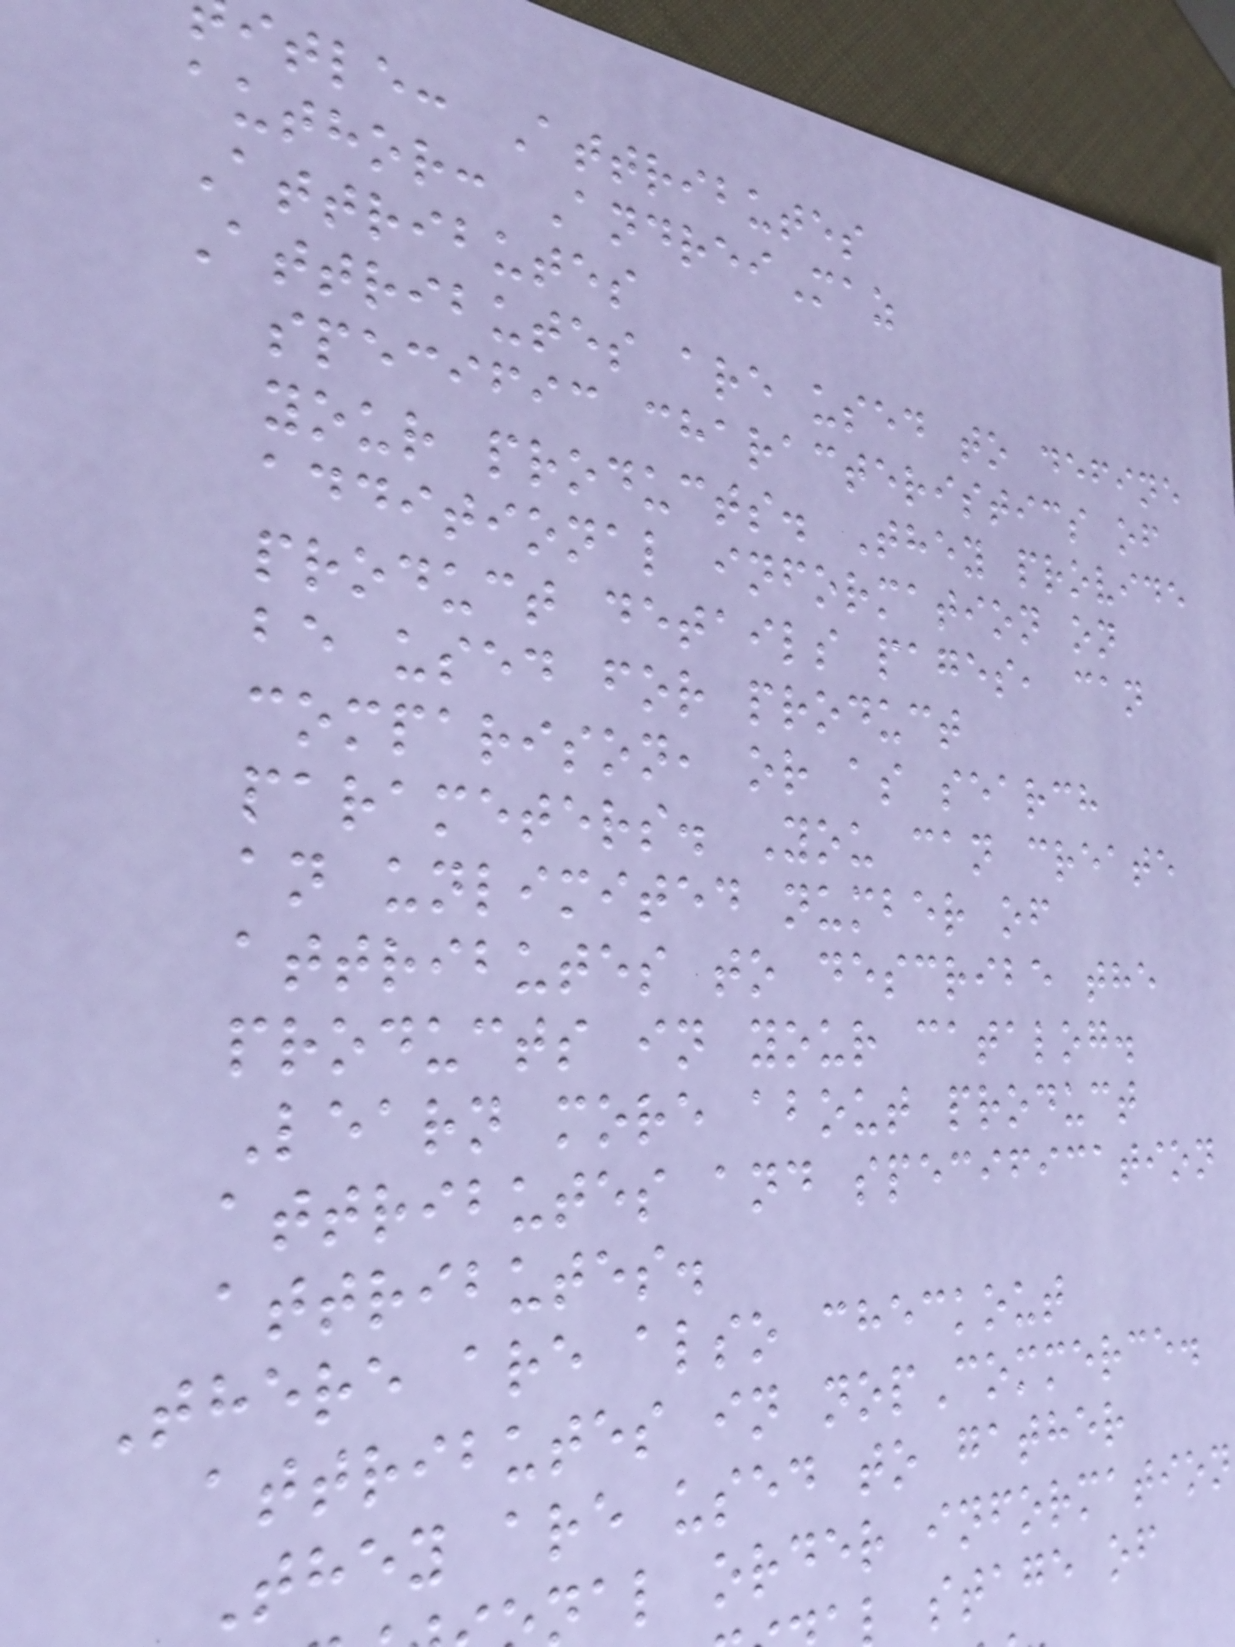itle: Attributes
author: AndreiMaz
Attributes
Attributes are used to define
specific characteristics of
your products. They provide
additional information on
product details pages, can
be used for product
comparison, or as search
parameters. You can create
an unlimited number of
attributes to describe the
products in your catalog.
Learn more about product
attributes and specification
attributes.
There are also checkout
attributes in nopCommerce.
They are used to gather
al order information
stage of
